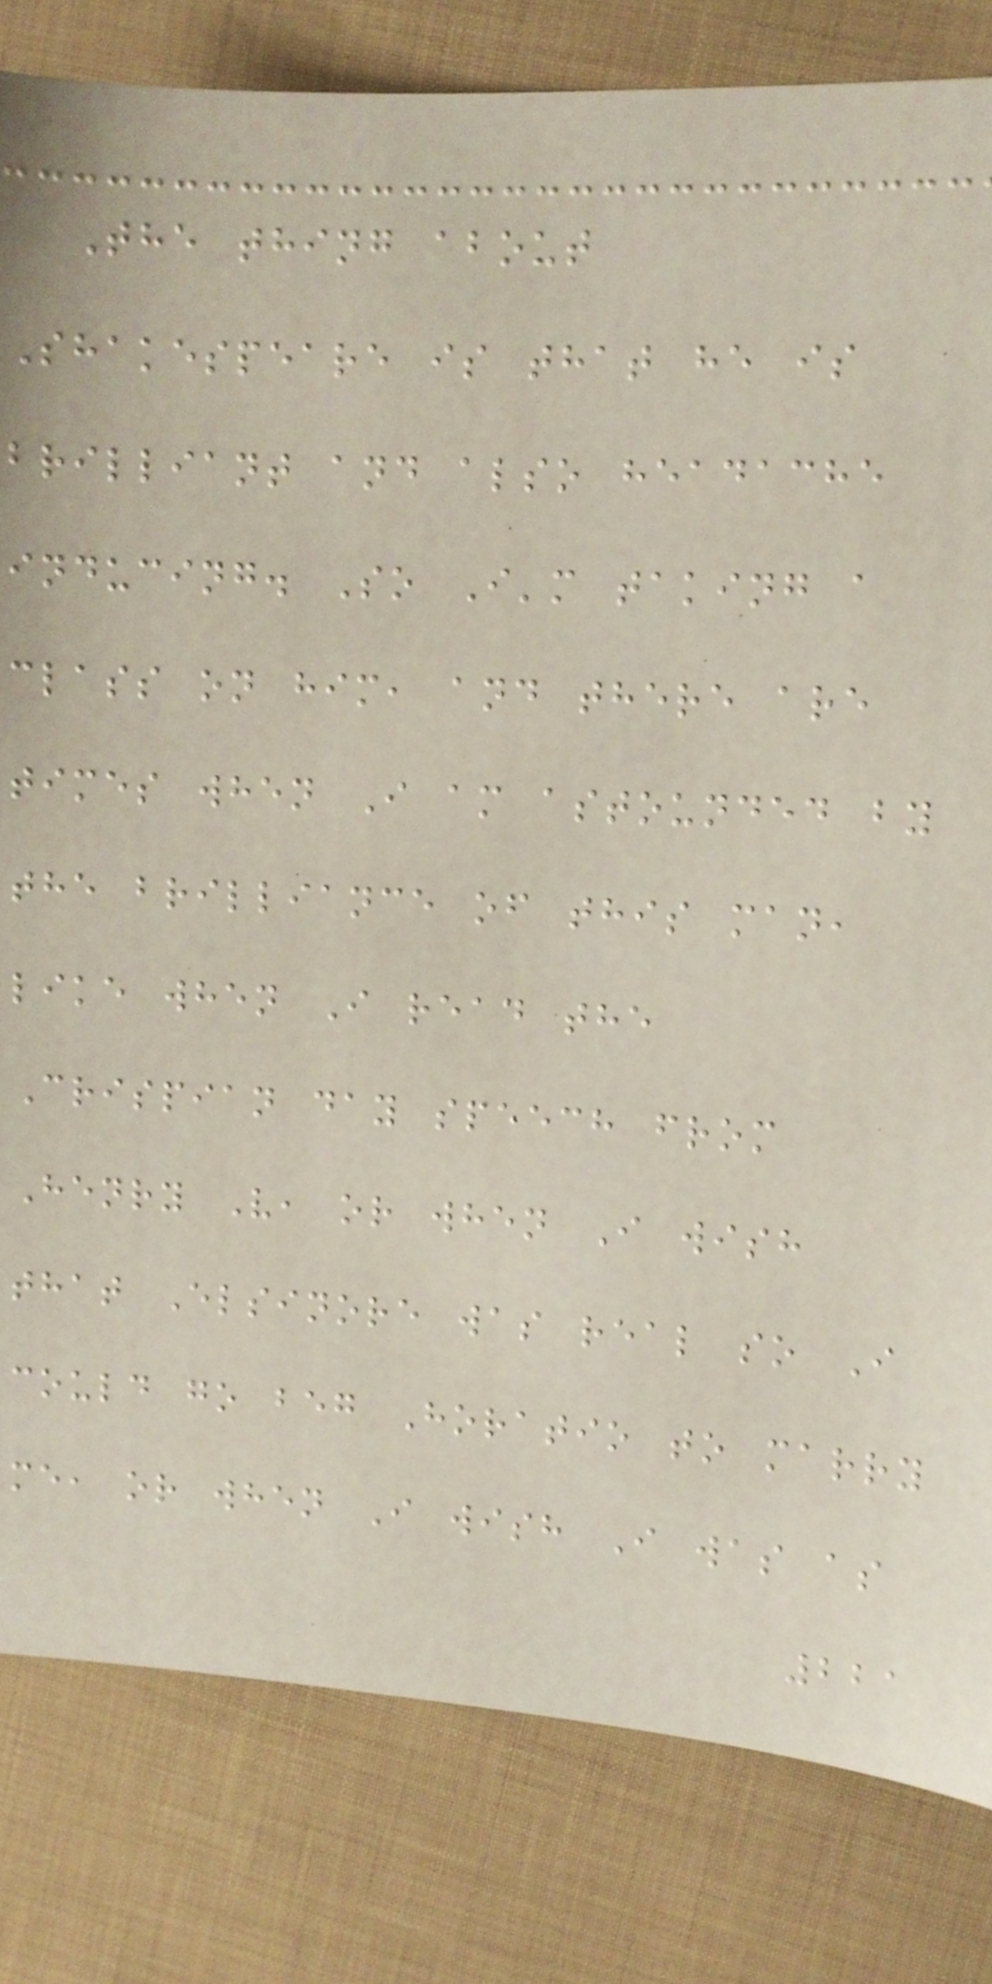The thing about
Shakespeare is that he is
brilliant and also headache
inducing. So I'm taking a
class on him, and there are
times when I am astounded by
the brilliance of this man,
like when I read the
Crispian day speech from
Henry V, or when I wish
that Elsinore was real so I
could go beg Horatio to marry
me, or when I wish I was as
221
